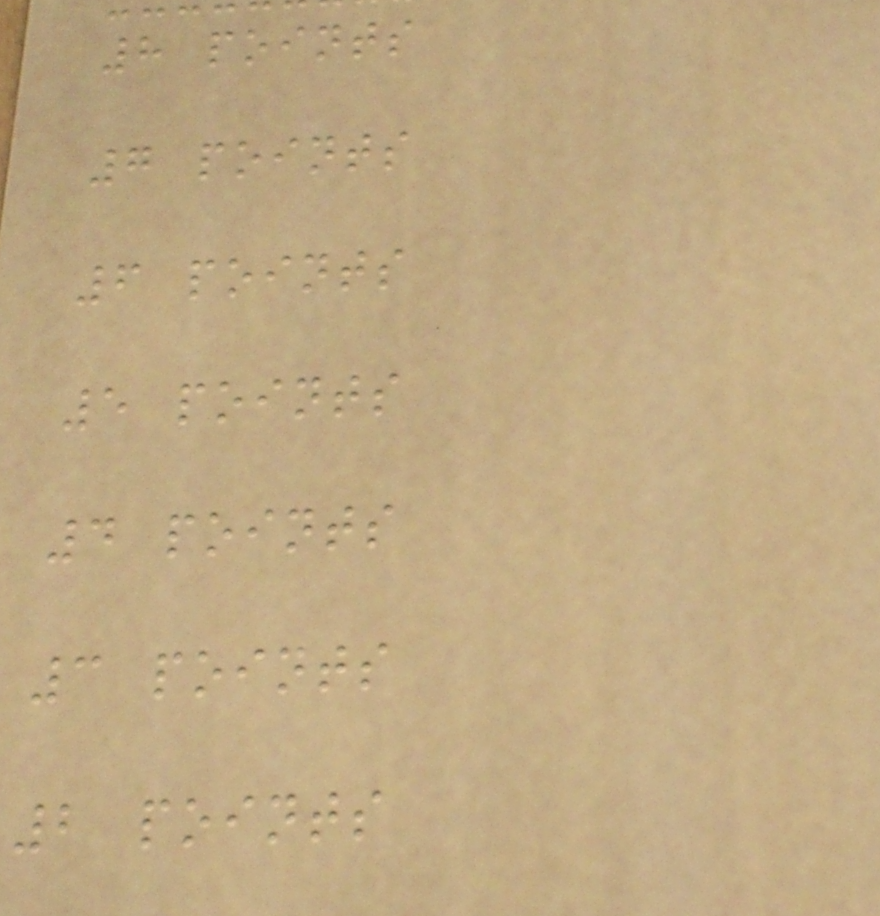8 points
7 points
6 points
5 points
4 points
3 points
2 points
